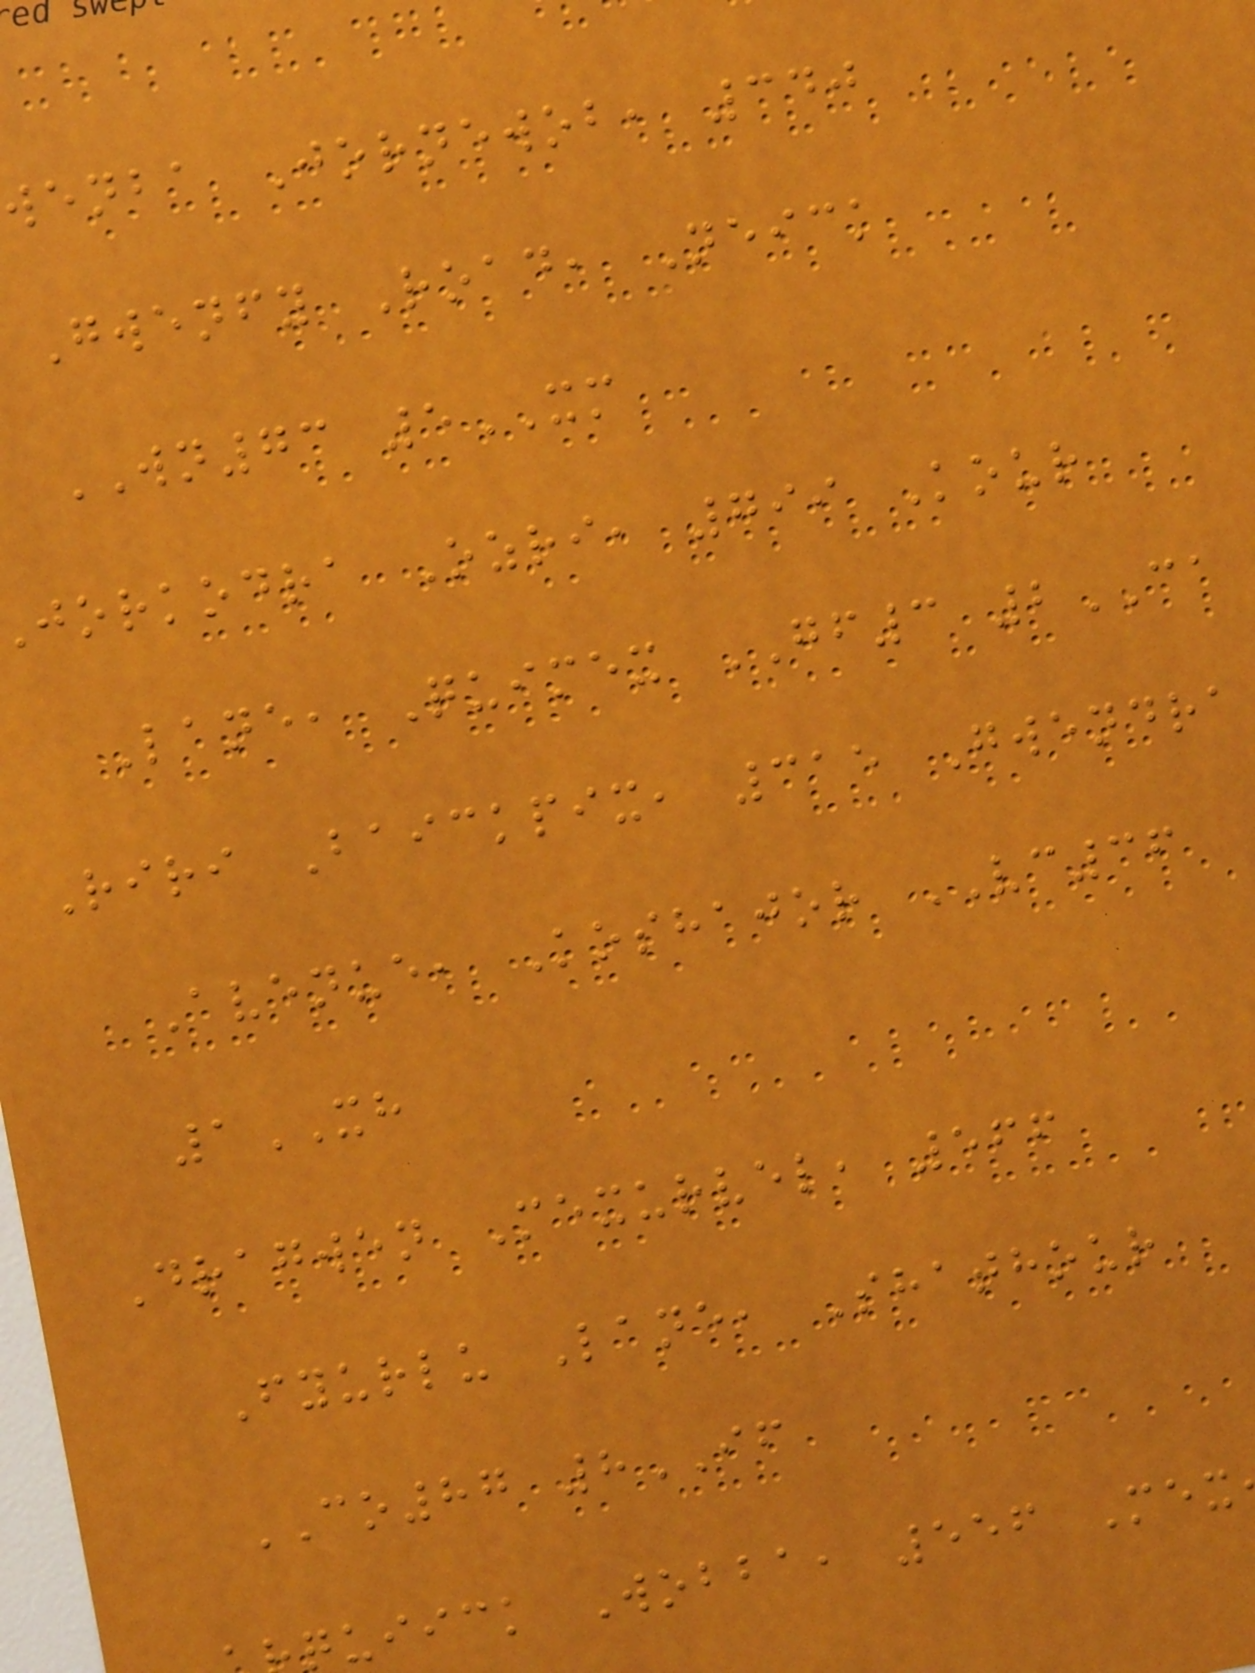wenba Jornewob, 340
Gwenfy Road, Neick
WN73 5XM
jorkodra Ozri, 799 Kour
Lane, Quimex GF3 2CA
Riri Baickpix, 315 Gwendra
Avenue, Koshajor VC36
1XH
Dragwen Mexurvel, 566
Fyurlu Lane, Shathour
CO87 8IF
quiick Wobba, 556 Mex
